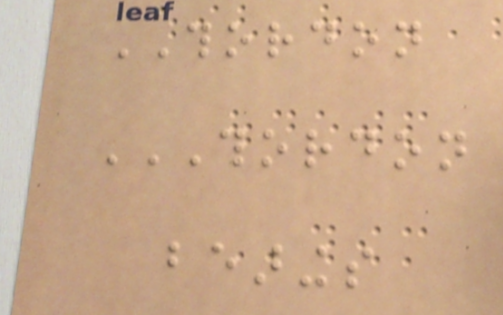THORDON
THORDON
BEARINGS
